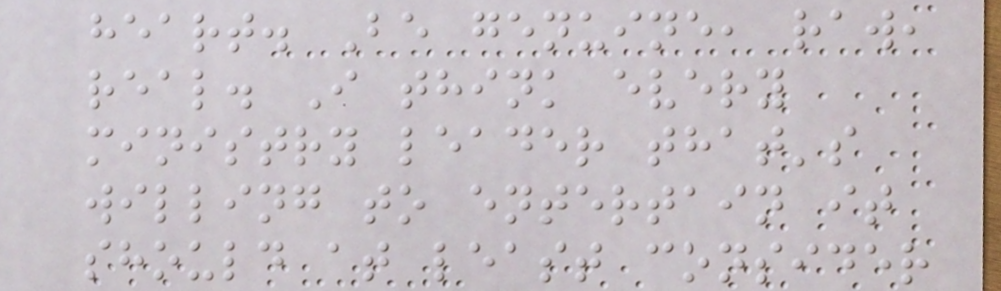heart. Be genuine, raw,
real. I think every
ministry leader that's
willing to entertain it
should at least consider
